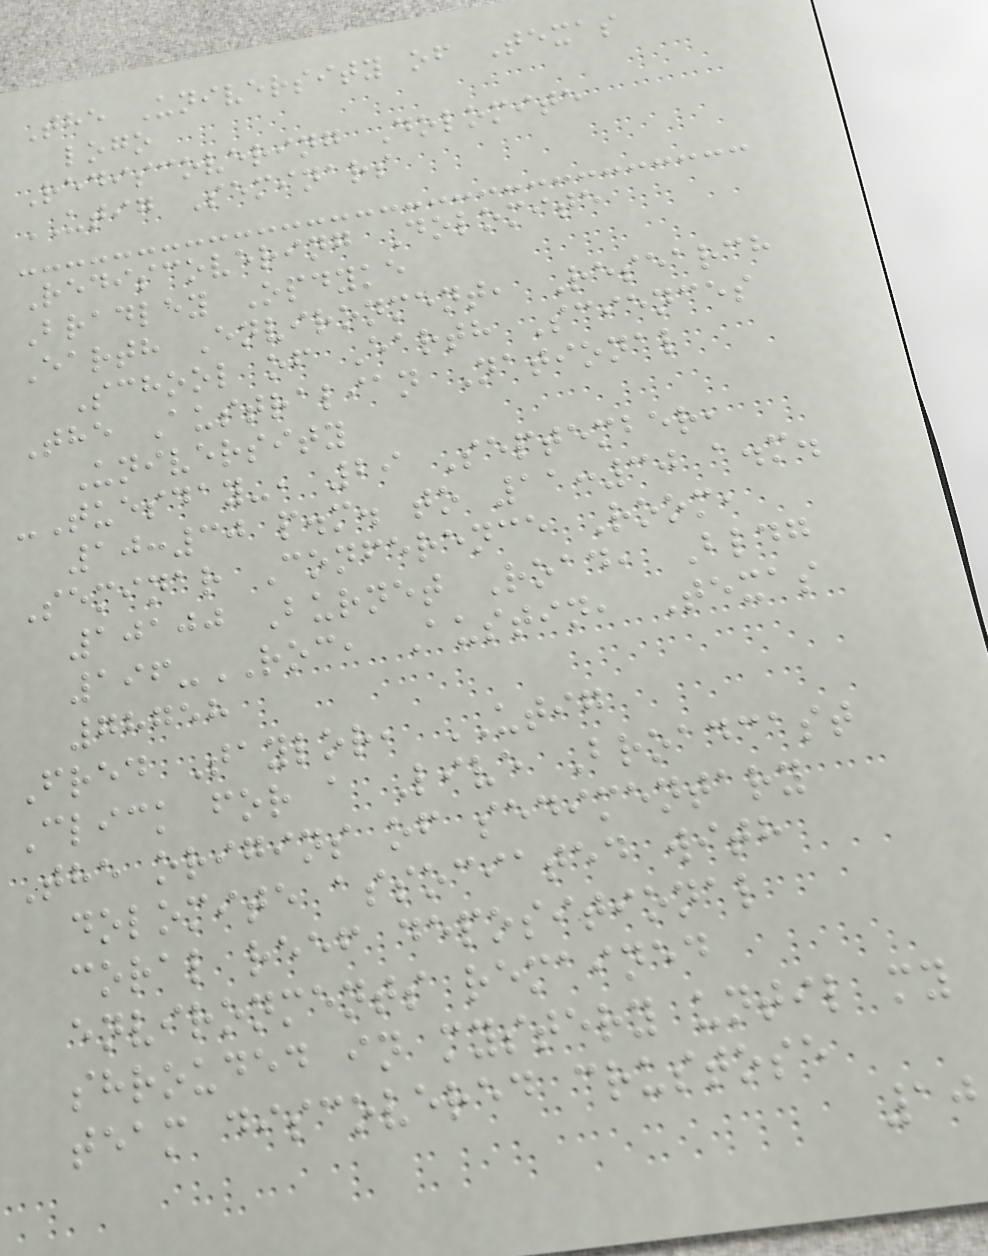The University of Texas
logo
Rediscovering Dolomite
UTIG Seminars
Rediscovering Dolomite
Bradley Opdyke
Earth Environment, Research
School of Earth Sciences
The Australian National
University
-Tuesday-, 29 September,
10:30 p.m. to 11:30 a.m.
Seminar Conference Room,
10100 Burnet Road, Bldg
196-ROC, Austin, Texas
78758
Fred Taylor, UTIG
Click for a Live Broadcast
The origins of sedimentary
dolomite associated with
coral reef depositional
environments remained
shrouded in mystery until my
team discovered crustose
10
